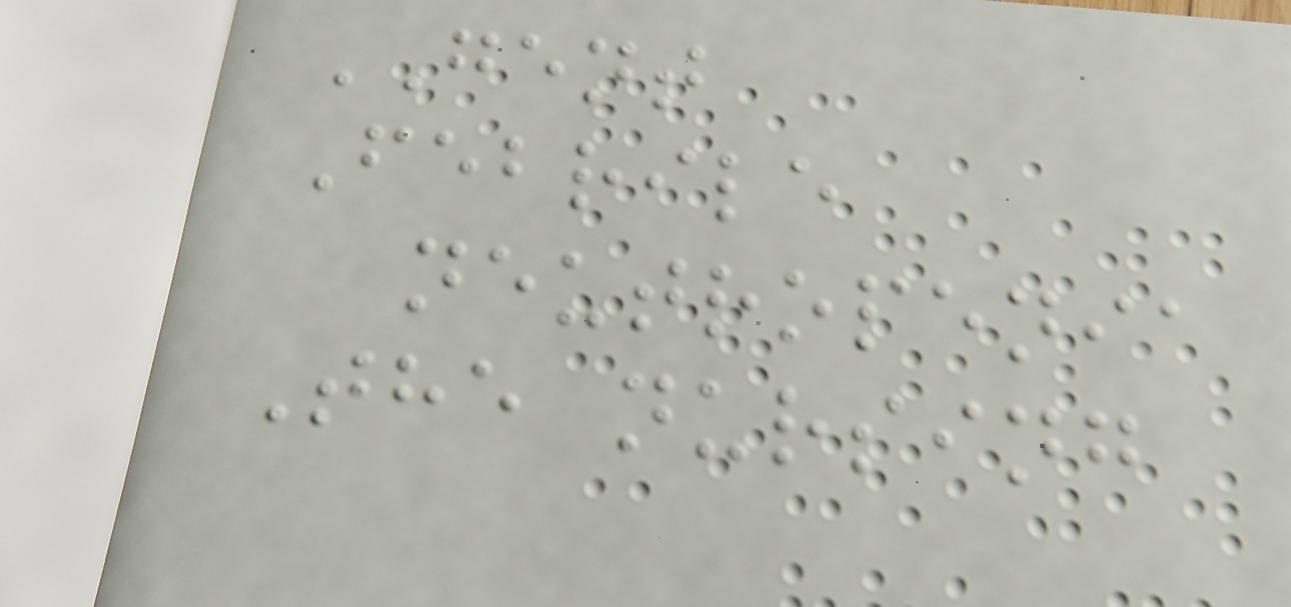GENT
Febrile
neutropenia
The nursing
